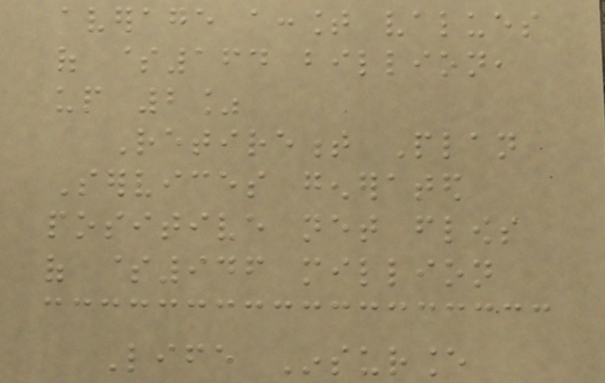average account values
of $164 billion,
up 2%
Retirement Plan
Services generated
positive net flows
of $946 million
Life Insurance
